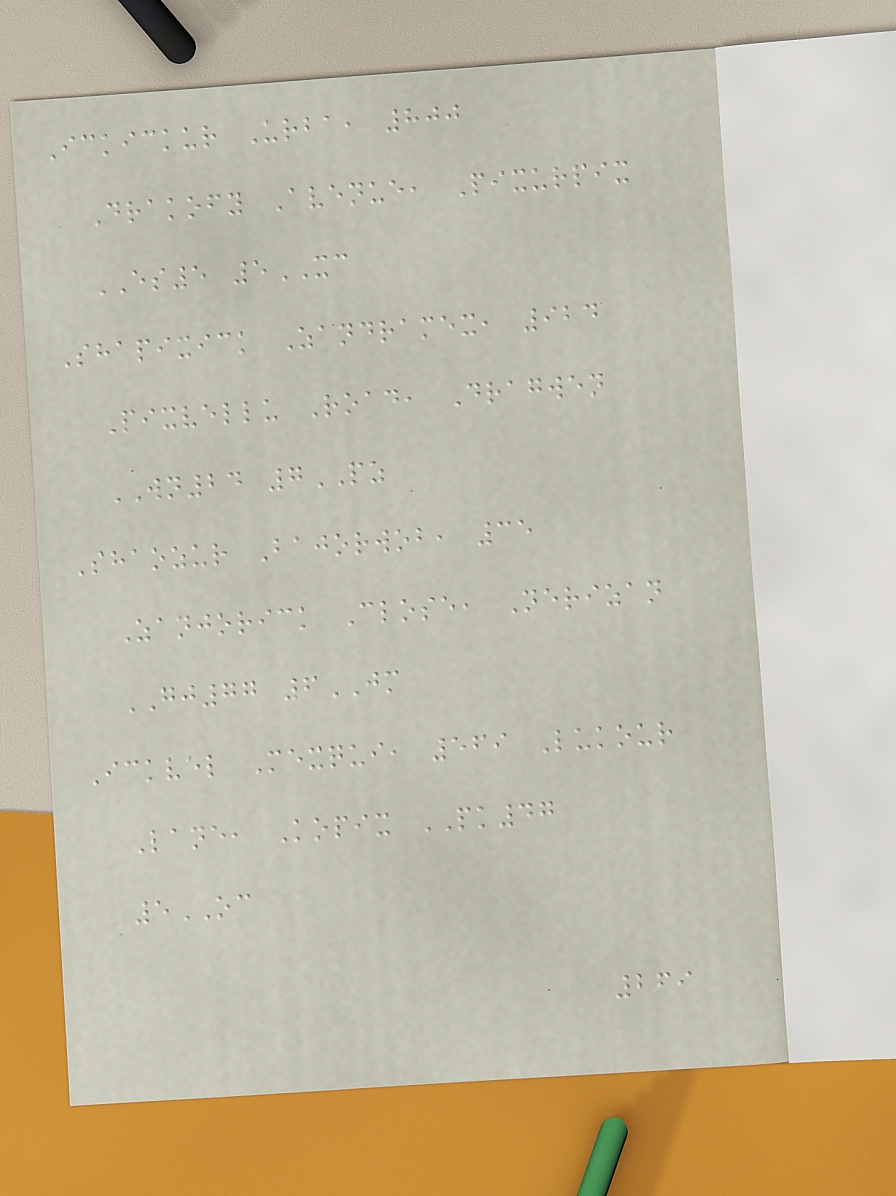Ickickur Urba, 800
Drakofy Avenue, Pixurpix
ES5 5XC
Shapixick Zandramex, 924
Pixvellu Road, Dragwen
WN24 7PZ
Shaozur Bajorwob, 35
Zanjorick Close, Nerizan
GJ77 6JM
Ickvel Mexqui, 569 Lukour
Lane, Kopix PK47
5OC
269
